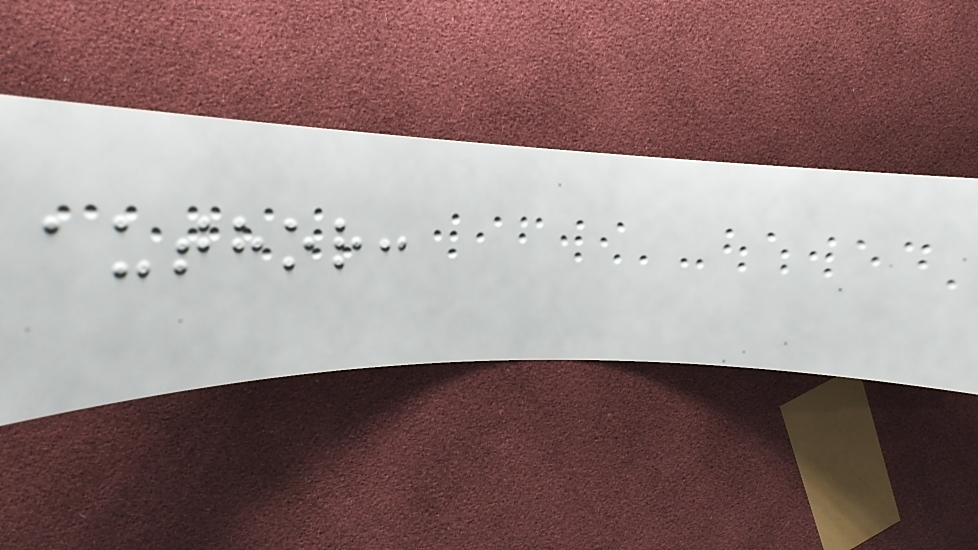author:
